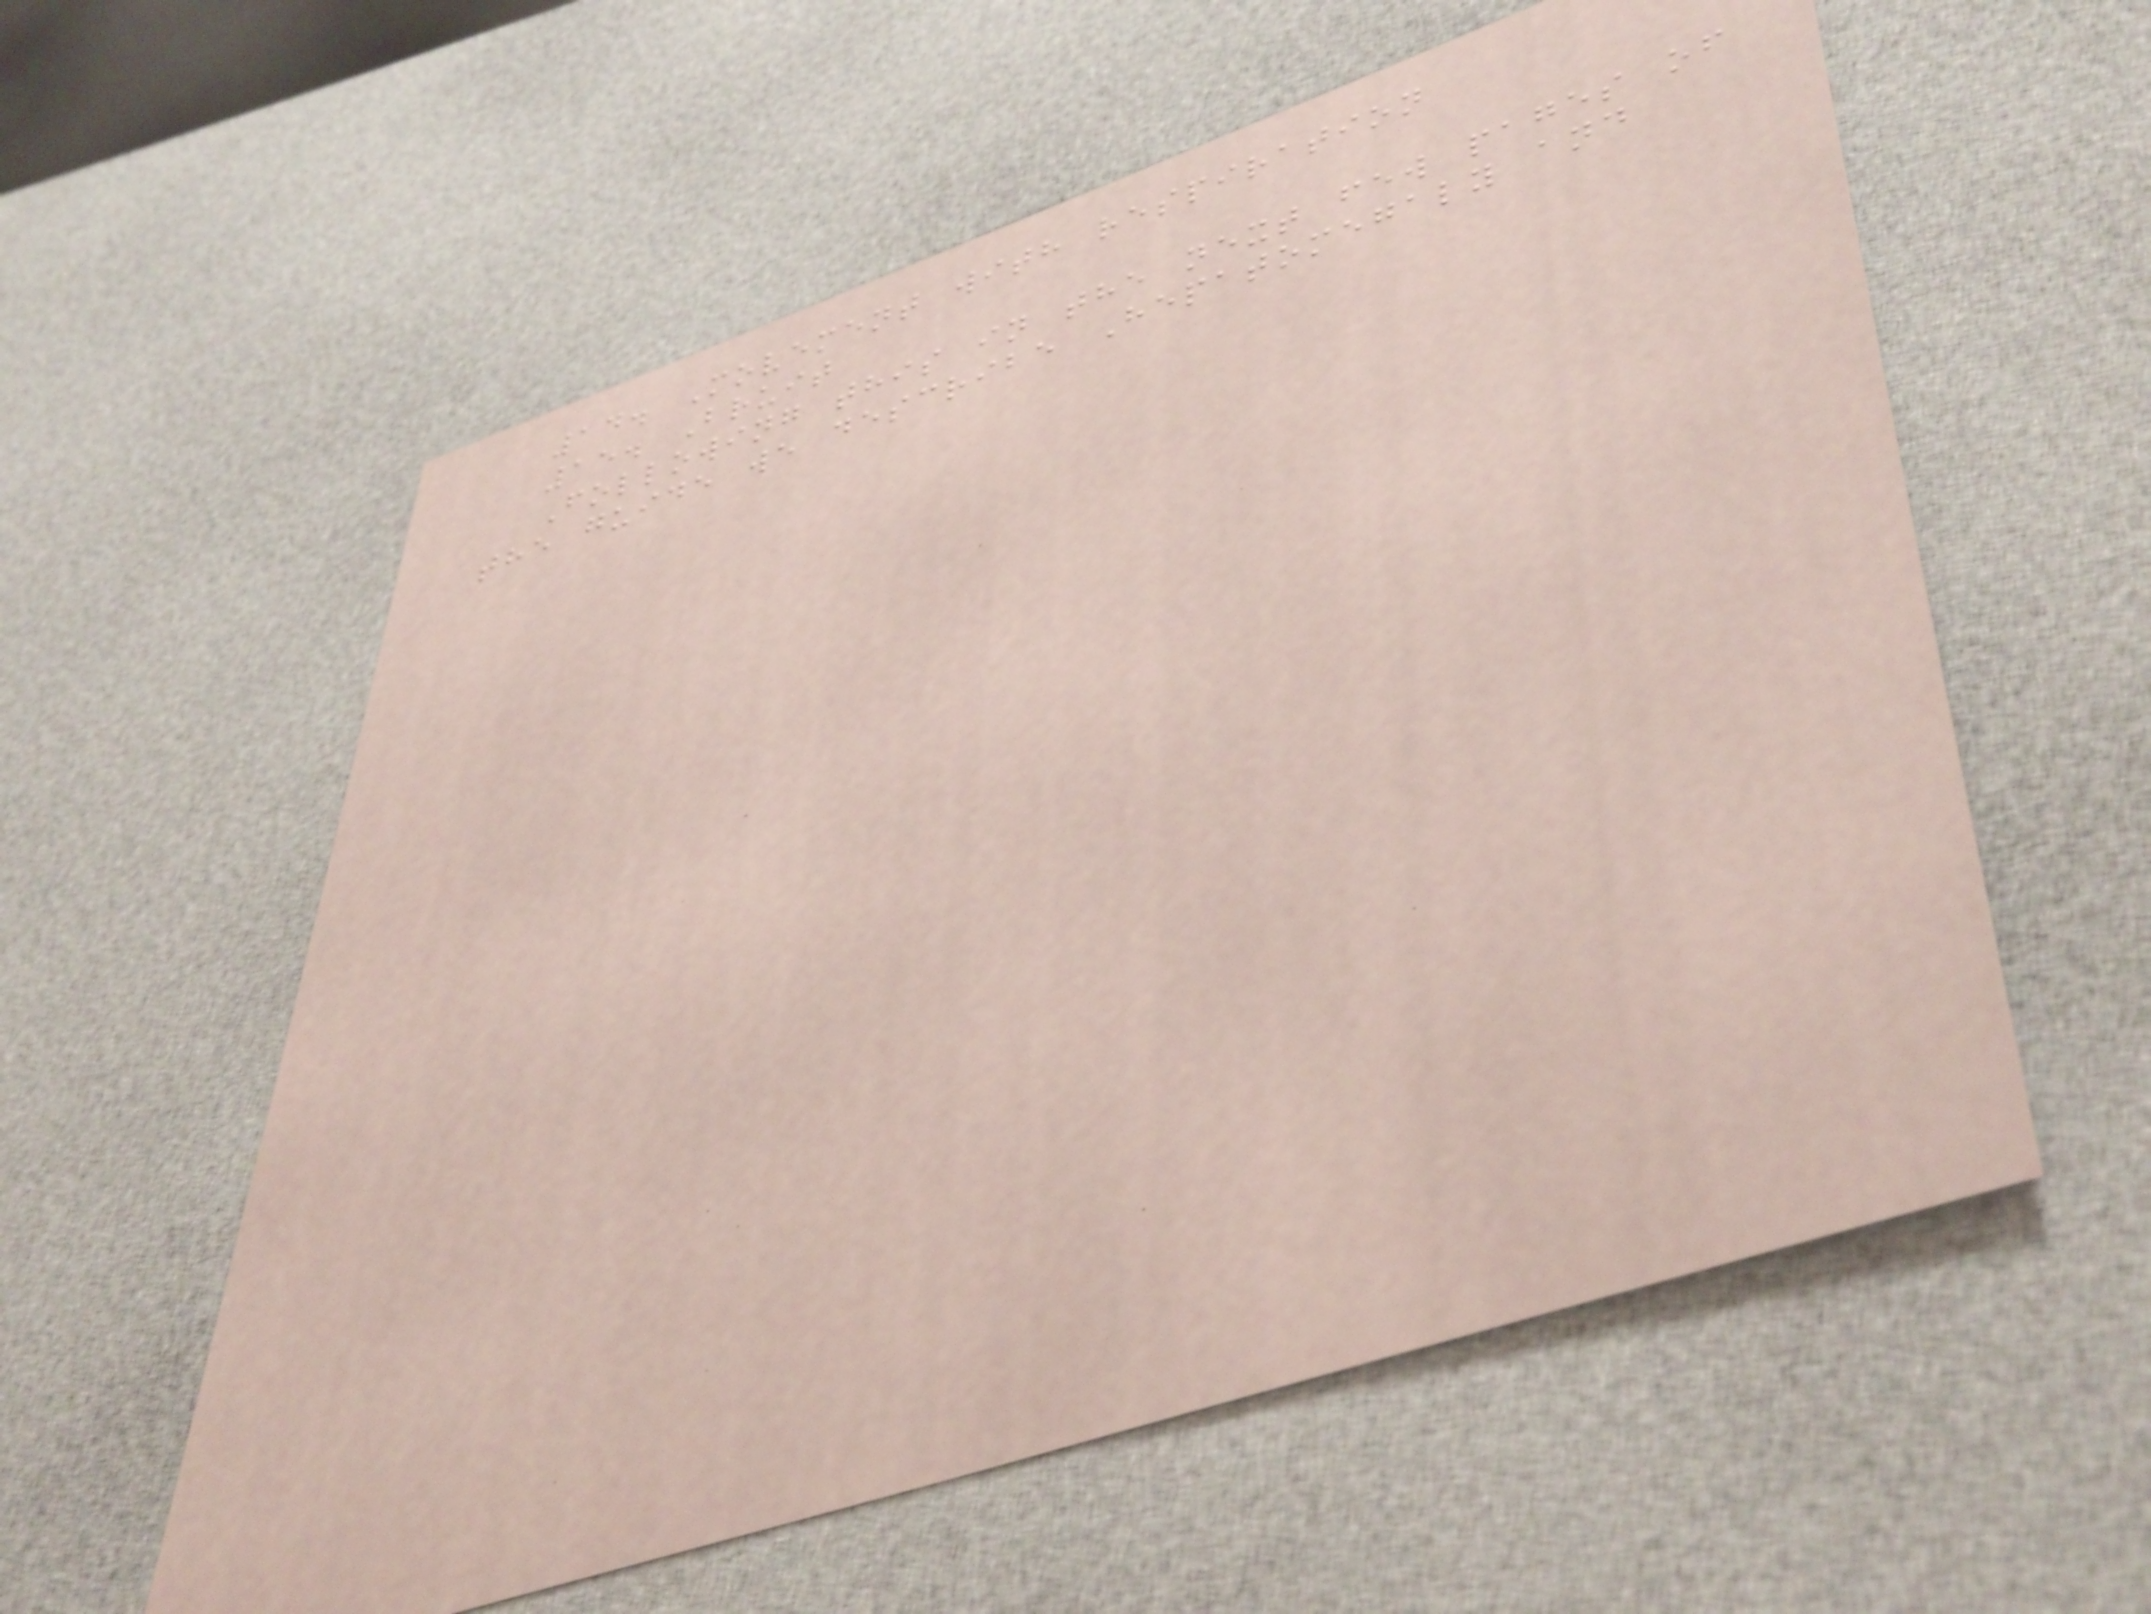14. Movement with respiration
15. Bruit
Following this in the next few pages of
the guide we describe Hepatomegaly and
